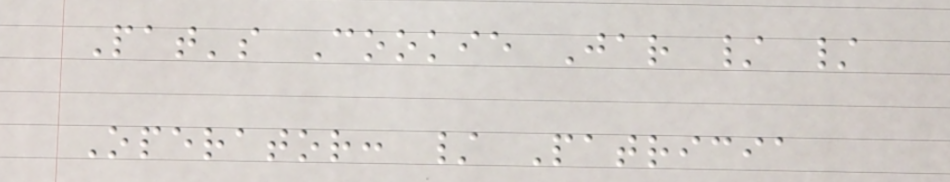Pat's Cookie Jar / /
Operator: / Patricia
